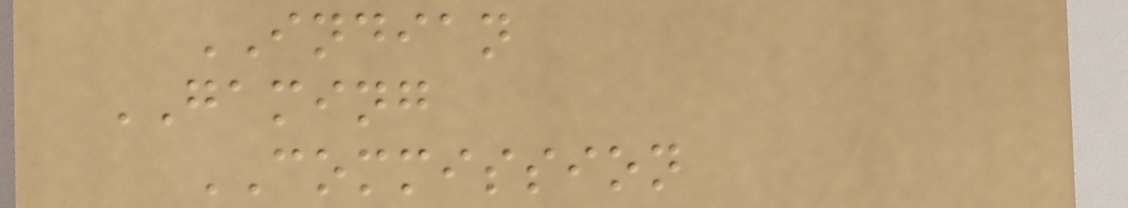INDIAN
GAMING
COMMISSION
